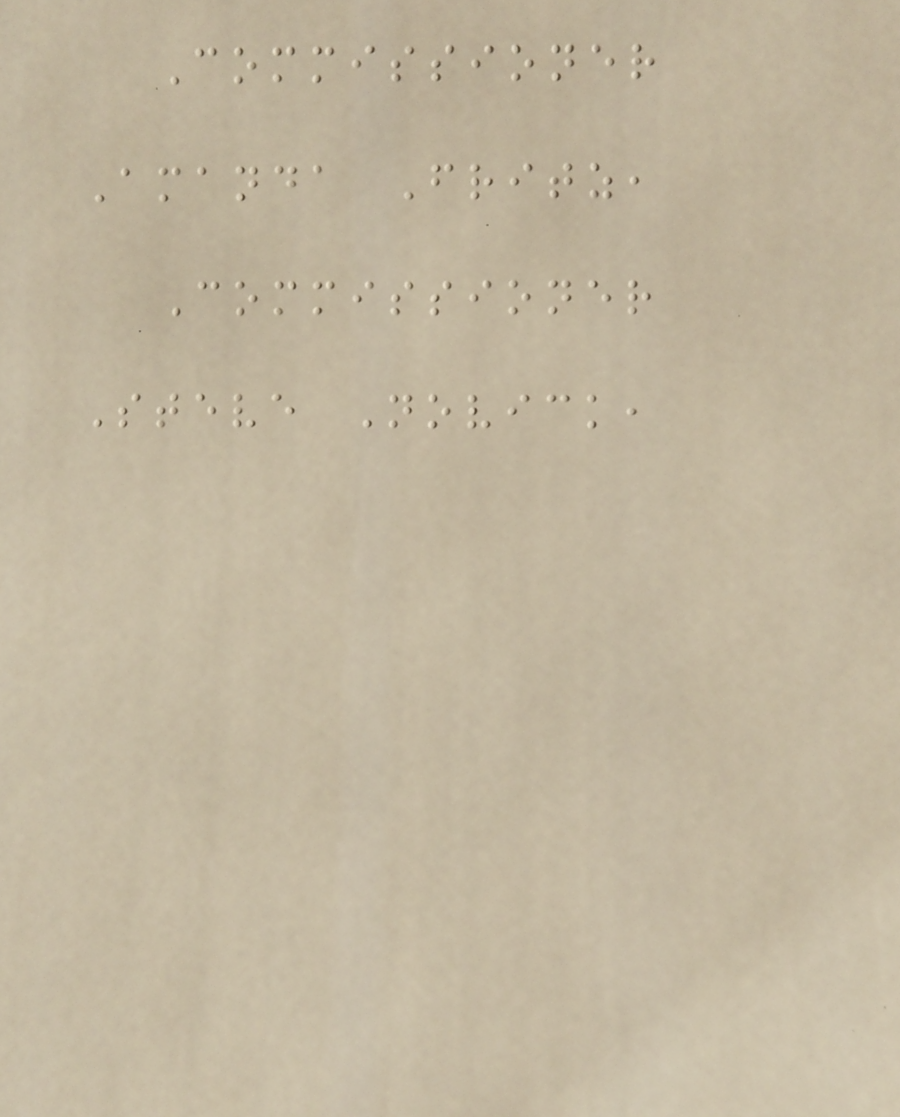Commissioner
Amanda Fritz,
Commissioner
Steve Novick,
